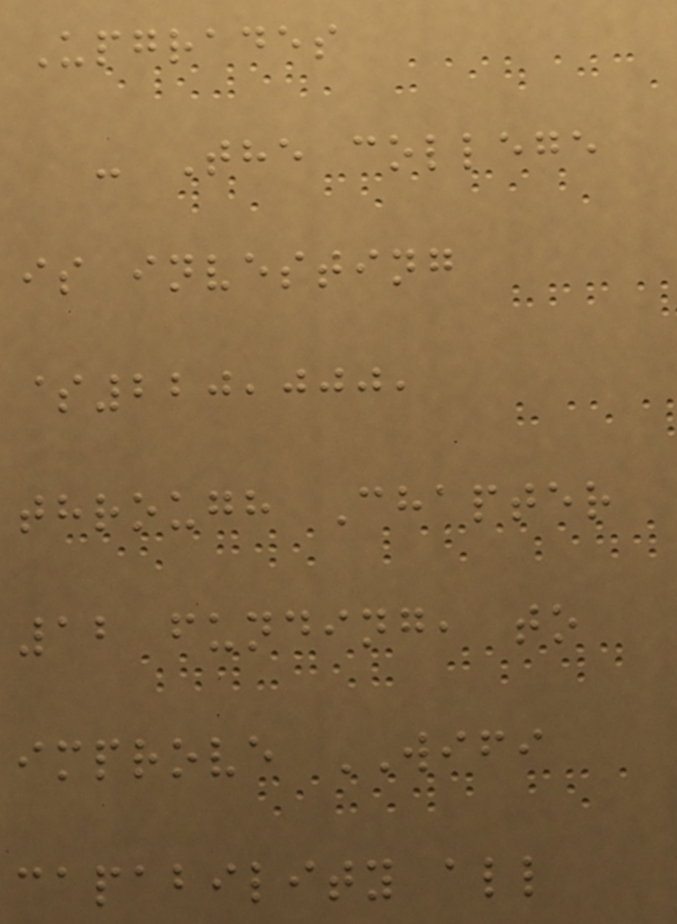Upgrades
- The college
is investing
$220,000,
through Chapter
12 funding, to
improve WIFI
capability all
